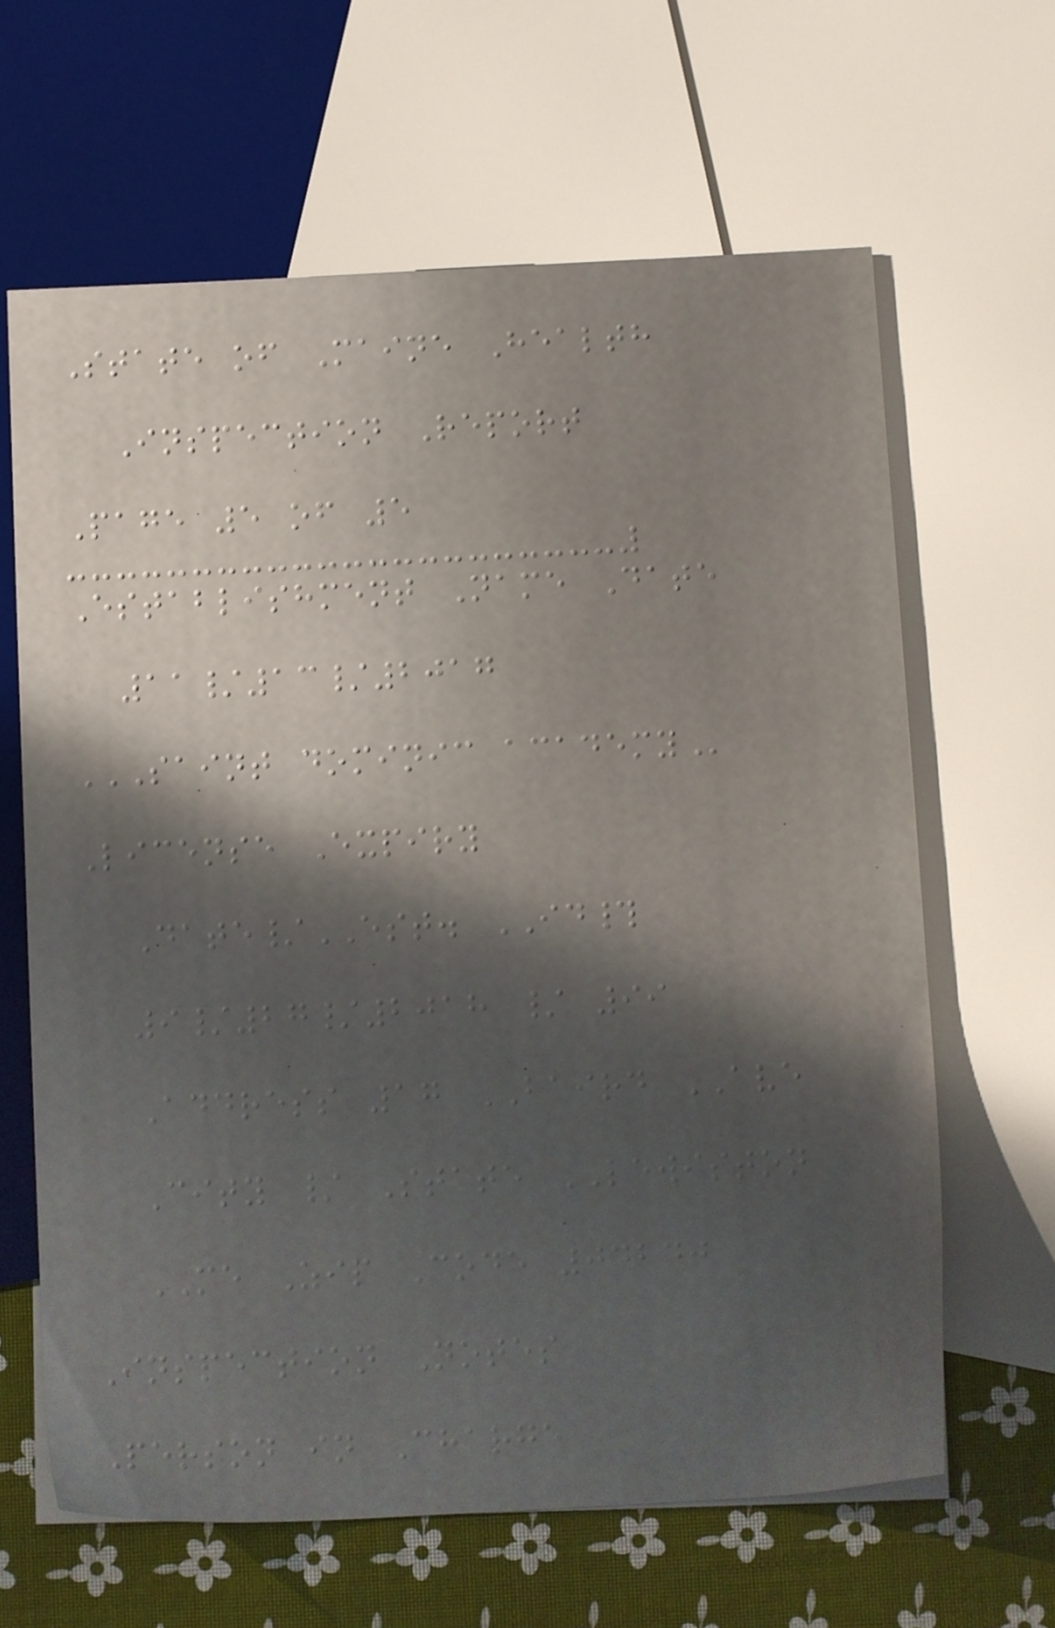State of Maine Health
Inspection Report
Page 5 of 5
Establishment Name Date
11/13/2017
SAINT DOMINIC ACADEMY
License Expiry
Date/EST. ID#
9/27/2018 / 99
Address 17 BAIRD AVE
City / State LEWISTON
ME Zip Code 04240
Inspection Notes
Person in Charge
